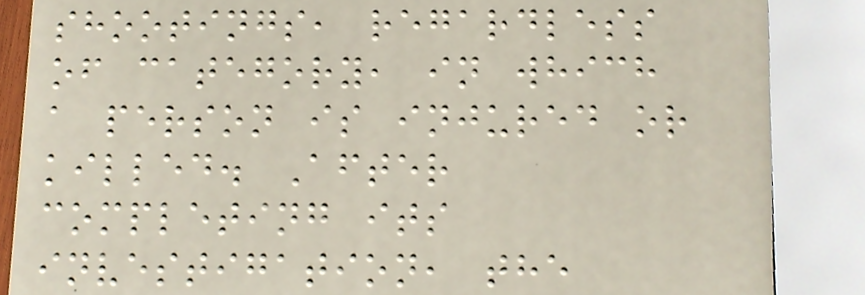shootings, regardless
of category, in which
a person is injured or
killed. After
completing its
investigation, the
